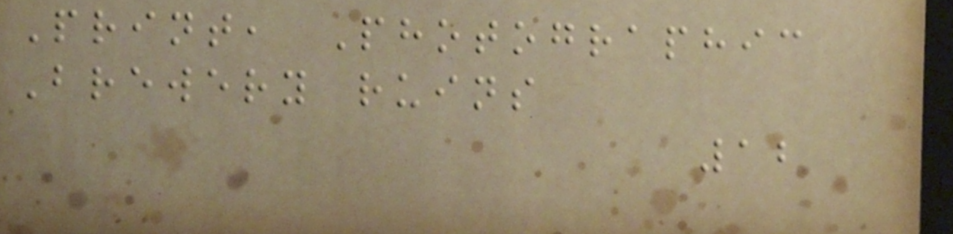Print, Photographic
Brewery ruins
12
